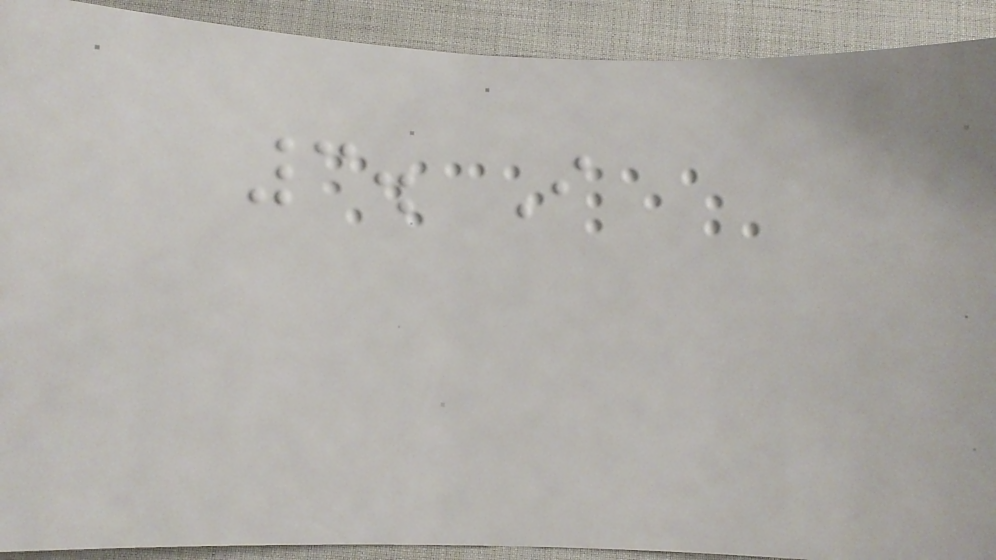3. I
